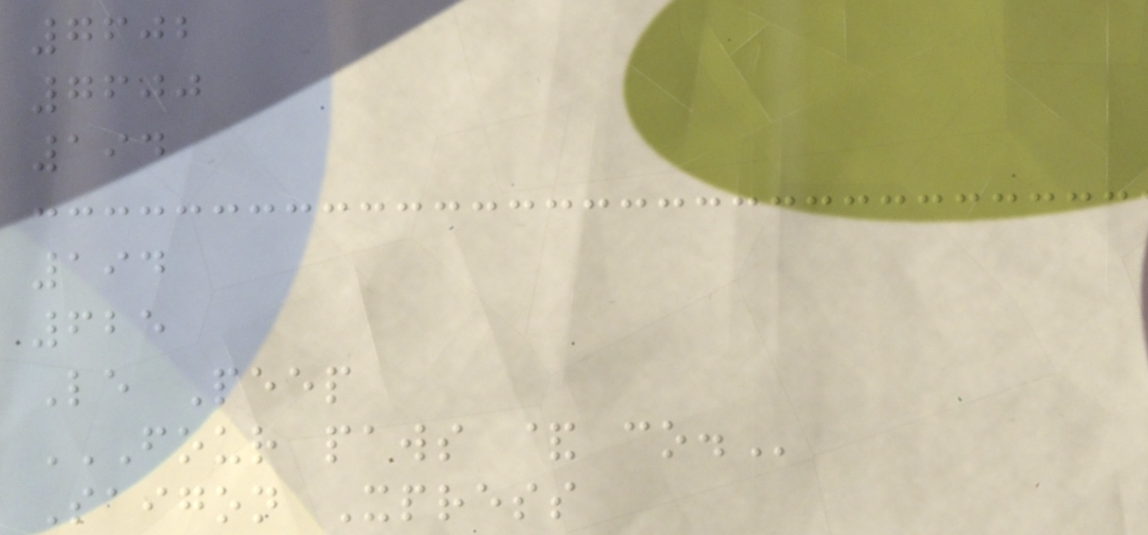7602
7600
194
194
625
Le Peep
FOUR PAWS & CO.
Saigon Xpress
